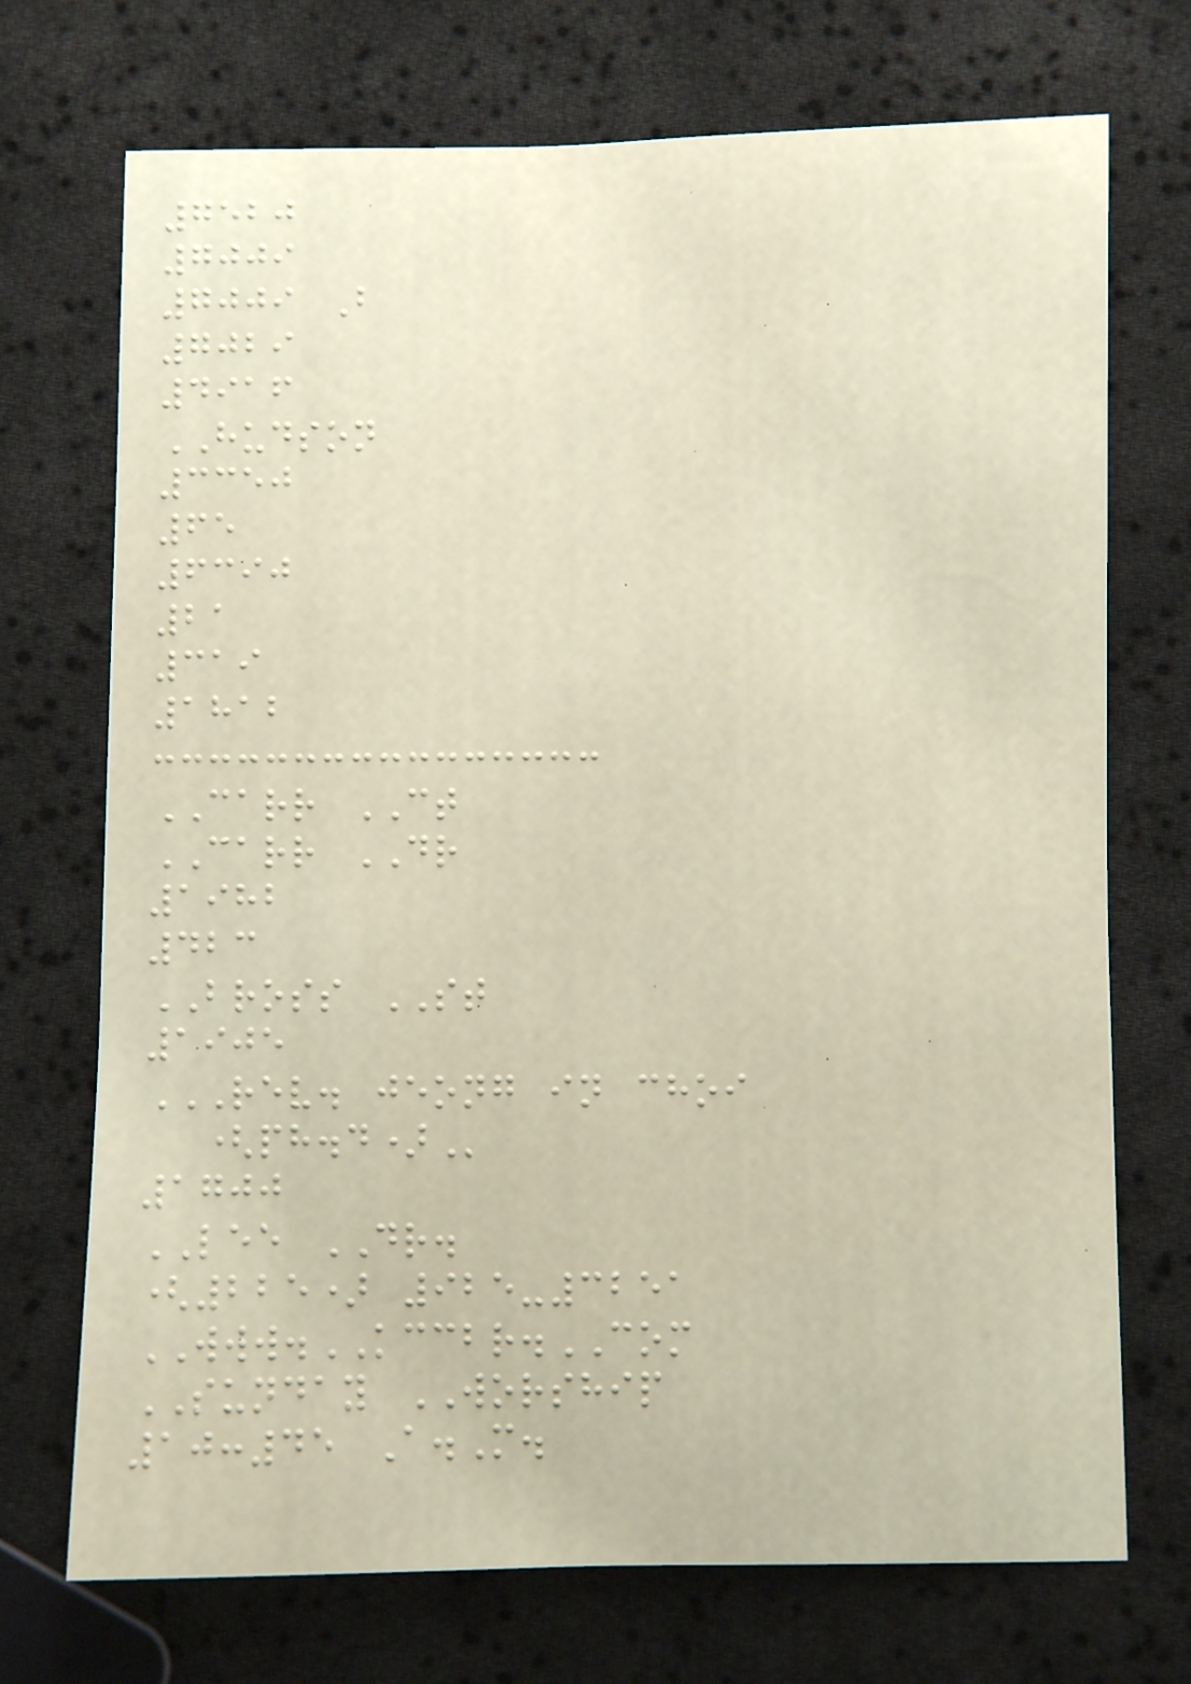7520
7009
7009 B
7029
4916
HUDSON
3350
65
6390
21
319
1812
CARR CT
CARR DR
1982
423
BROSS ST
1905
REV. JEONG IN CHOI
(PH.D)
1700
LEE DR.
(225) 925-3251
WWW.KCCBR.COM
SUNDAY WORSHIP
10:45 A.M.
